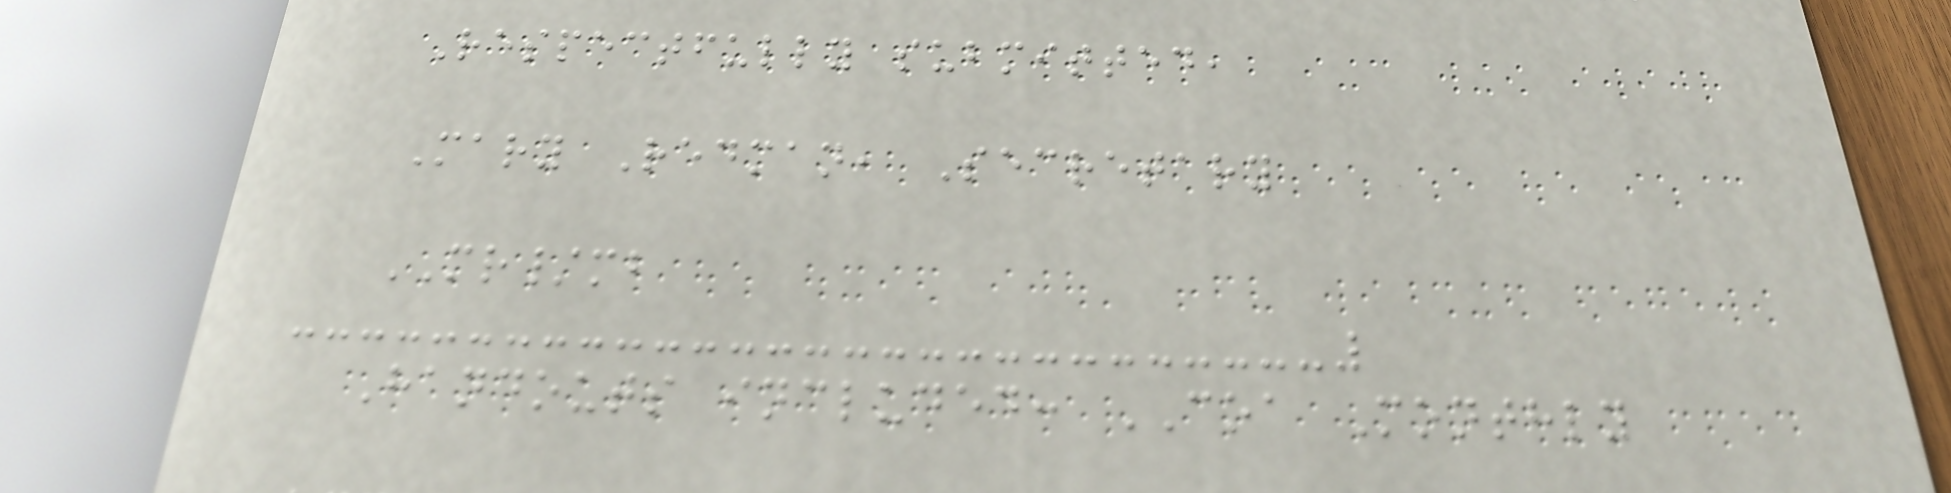Respectfully submitted,
Mary Redman, Secretary
MR/mb
Handouts included: COA Monthly
